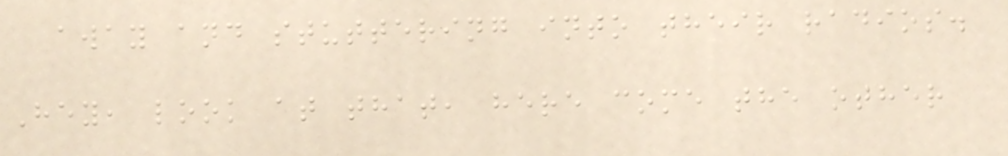away and stuttering into their radios.
Hey, look at that, here come the other
